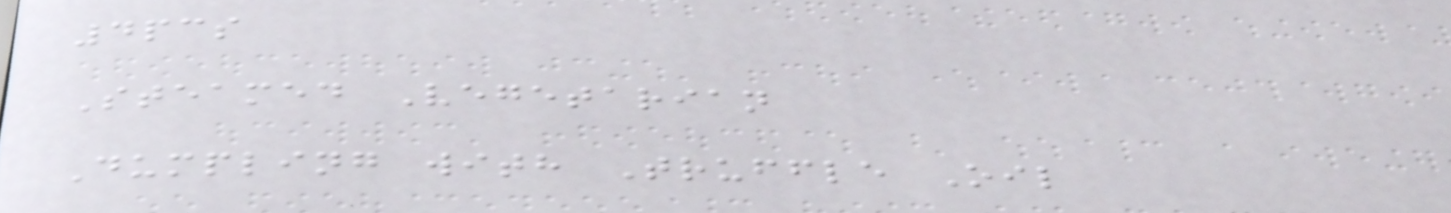4pcs
Steamed Vegetarian
Dumpling with Truffle Oil
